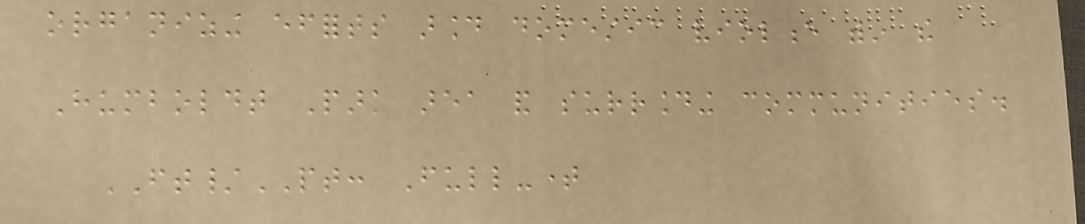organizing efforts around domestic violence within the
Humboldt Park area and surrounding communities.
FT/PT: Full-time
